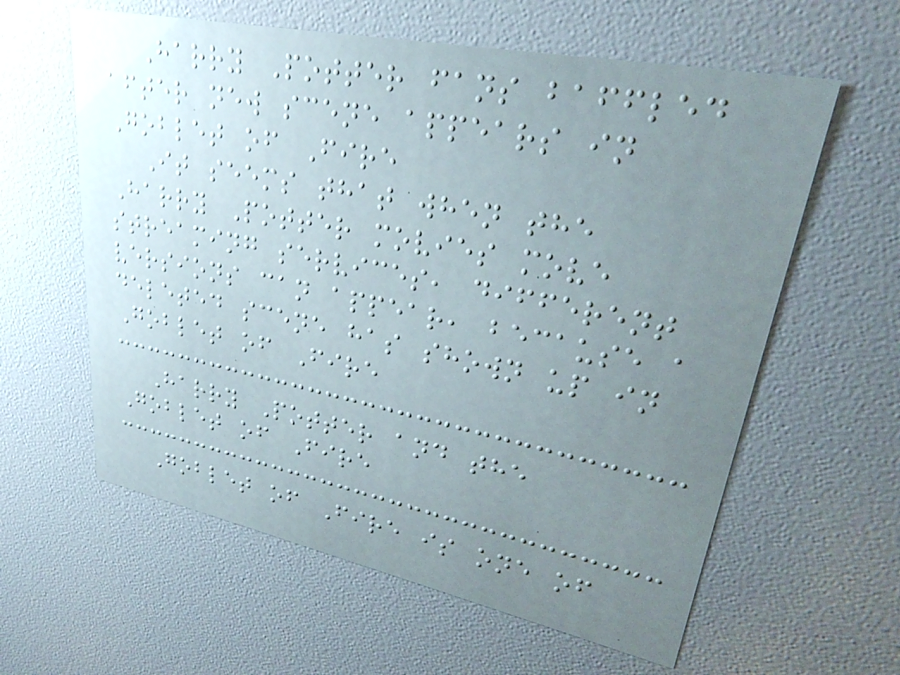Harry Potter fans baffled
after new scene appears in
Goblet of Fire
It seems that when the
Harry Potter movies move
streaming services, different
versions can appear, because a
deleted scene has shown up in
Goblet of Fire
Harry Potter and the
Goblet of Fire
Goblet of Fire is one of
